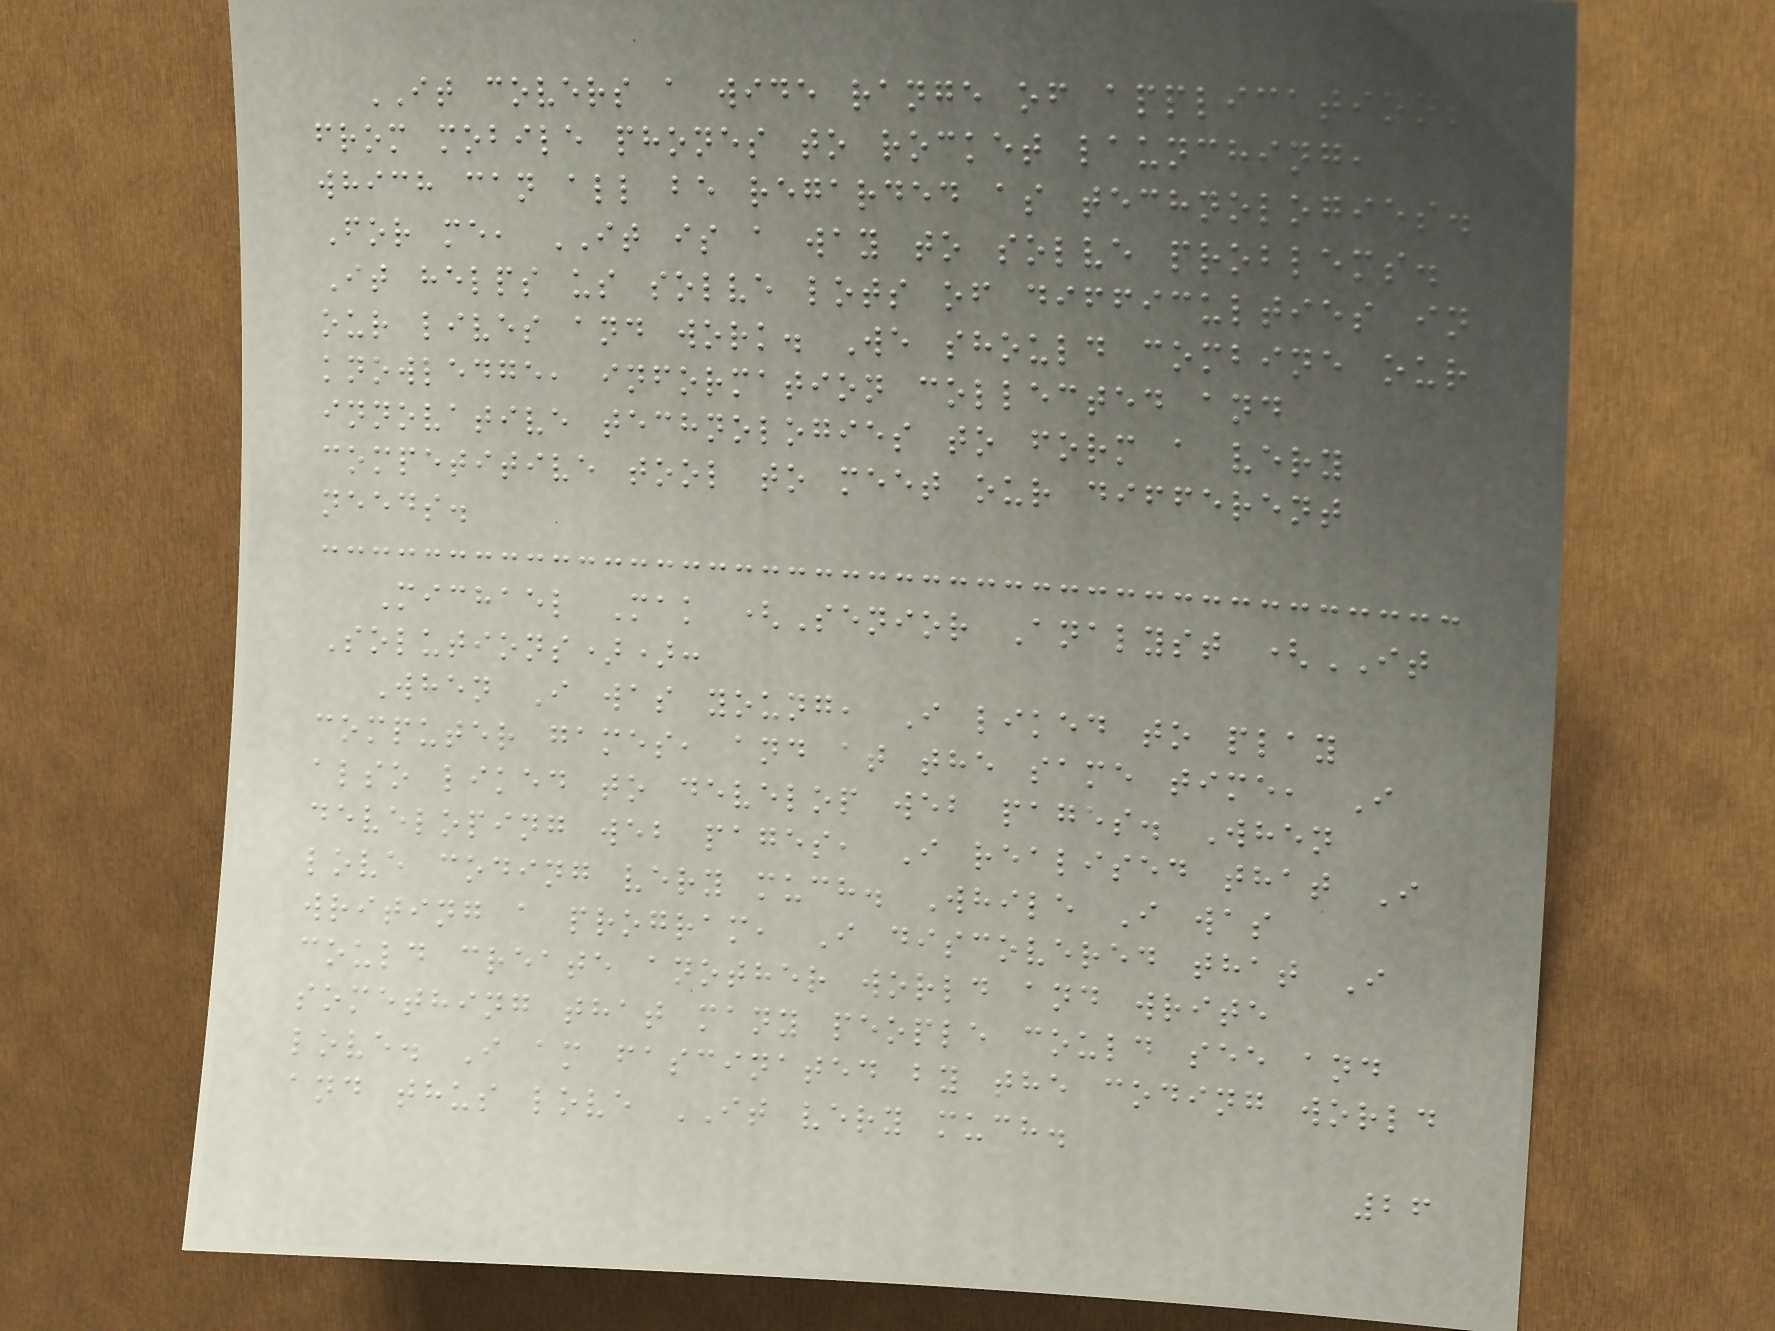IT covers a wide range of applications
from mobile phones to rocket launching,
which can all be regarded as technologies.
For me, IT is a way to solve problems.
It helps us solve lots of difficulties in
our lives and work. We should combine our
knowledge, information collected and
innovative technologies to form a very
competitive tool to meet our different
needs.
Michael Mak (Senior Analyst (IT
Solutions)):
When I was young, I liked to play
computer games, and at the same time, I
also liked to develop web pages. When
developing web pages, I realised that I
love coding very much. While I was
writing a program, I discovered that I
could create another world and write
something that many people could see and
love. I am fascinated by the coding world
and thus love IT very much.
26
